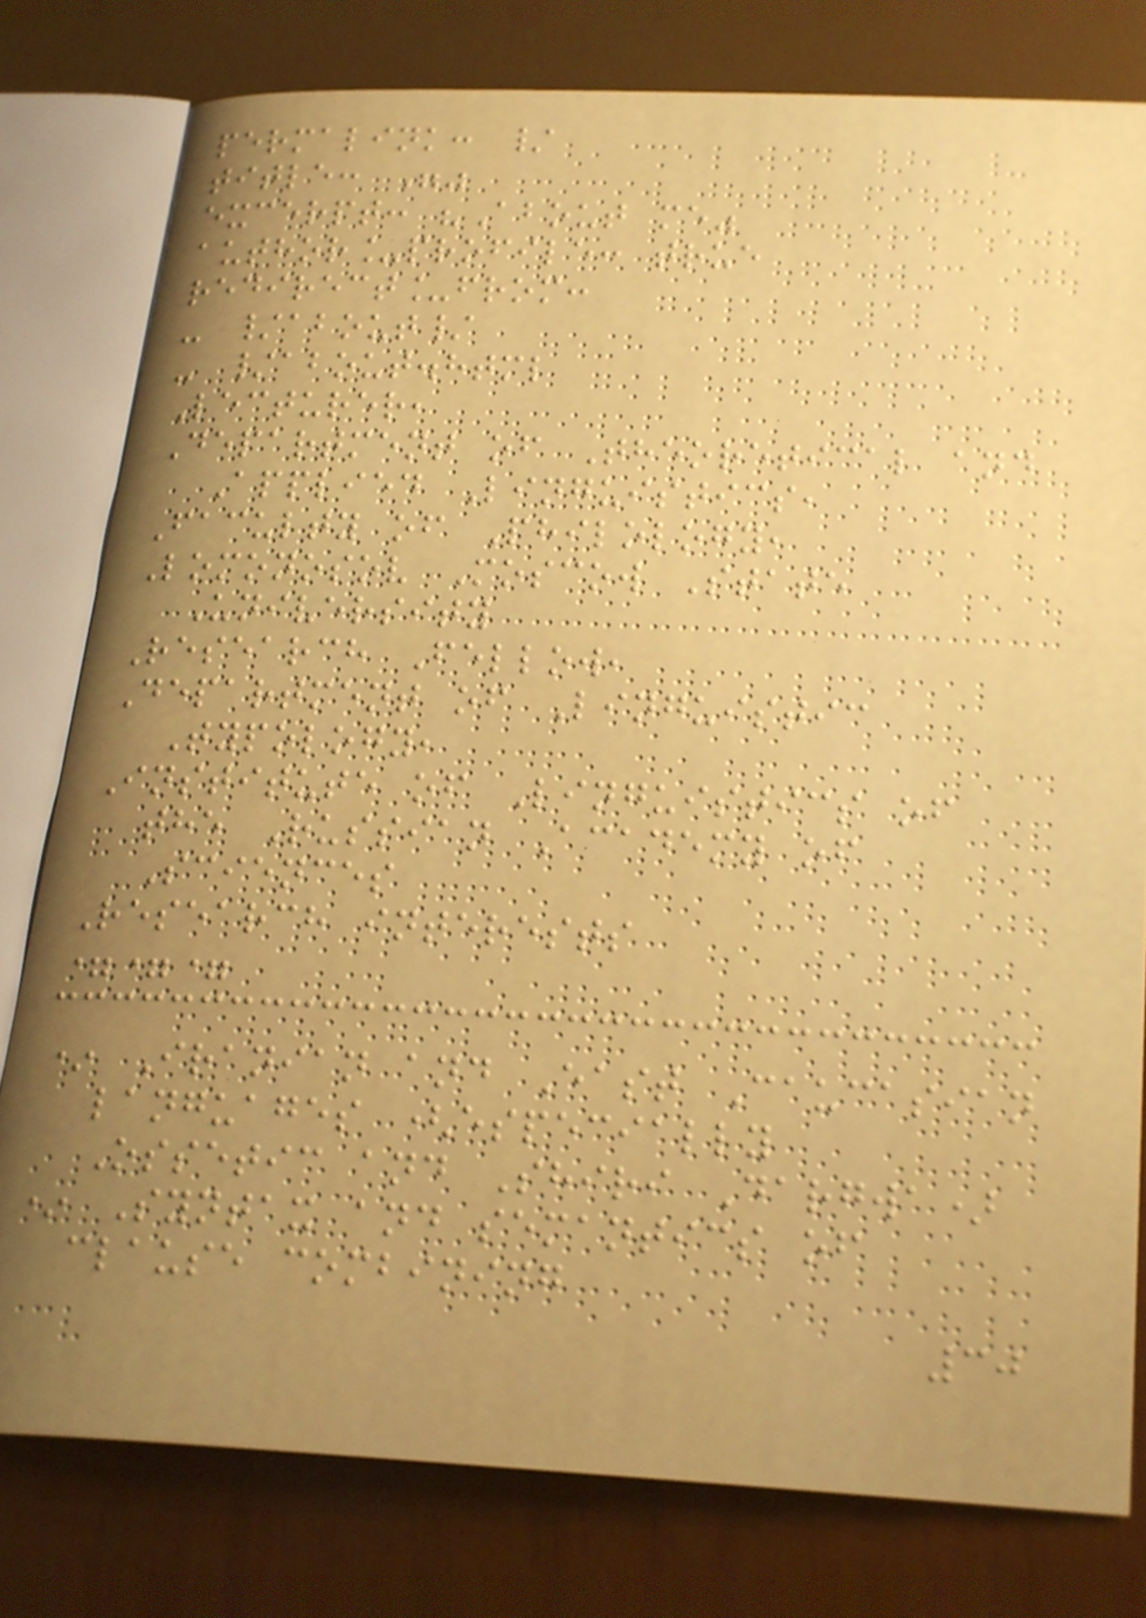permalink: /
title: ""
excerpt: "About me"
author_profile: true
redirect_from:
- /about/
- /about.html
Lecturer,
Department of Theoretical and
Applied Linguistics,
Faculty of Philology,
Lomonosov Moscow State
University
Research Fellow,
Department of Linguistic
Typology,
Institute of Linguistics of
the Russian Academy of
Sciences
Research interests
===
* Iranian and East Caucasian
languages (especially
Ossetic and Shiri Dargwa)
* Syntax and semantics of
clause combining
30
